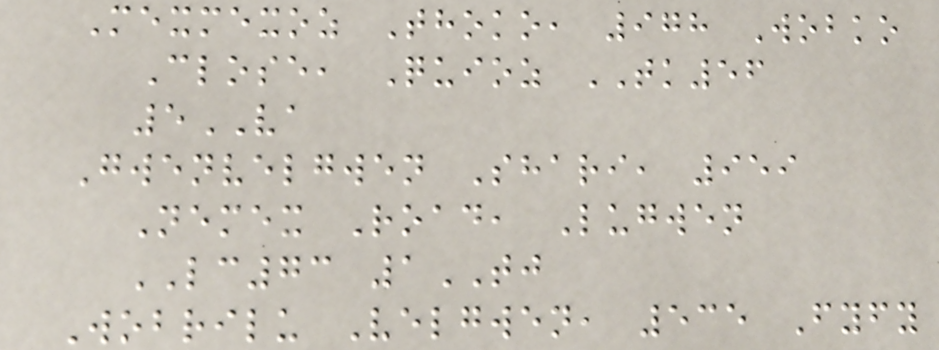Mexmexoz Thoko, 978 Wobko
Close, Quioz TK56
5VA
Gwenvelgwen Shari, 959
Nemex Road, Lugwen
LC73 1TJ
Wobrilu Velgwen, 535 Fyfy
